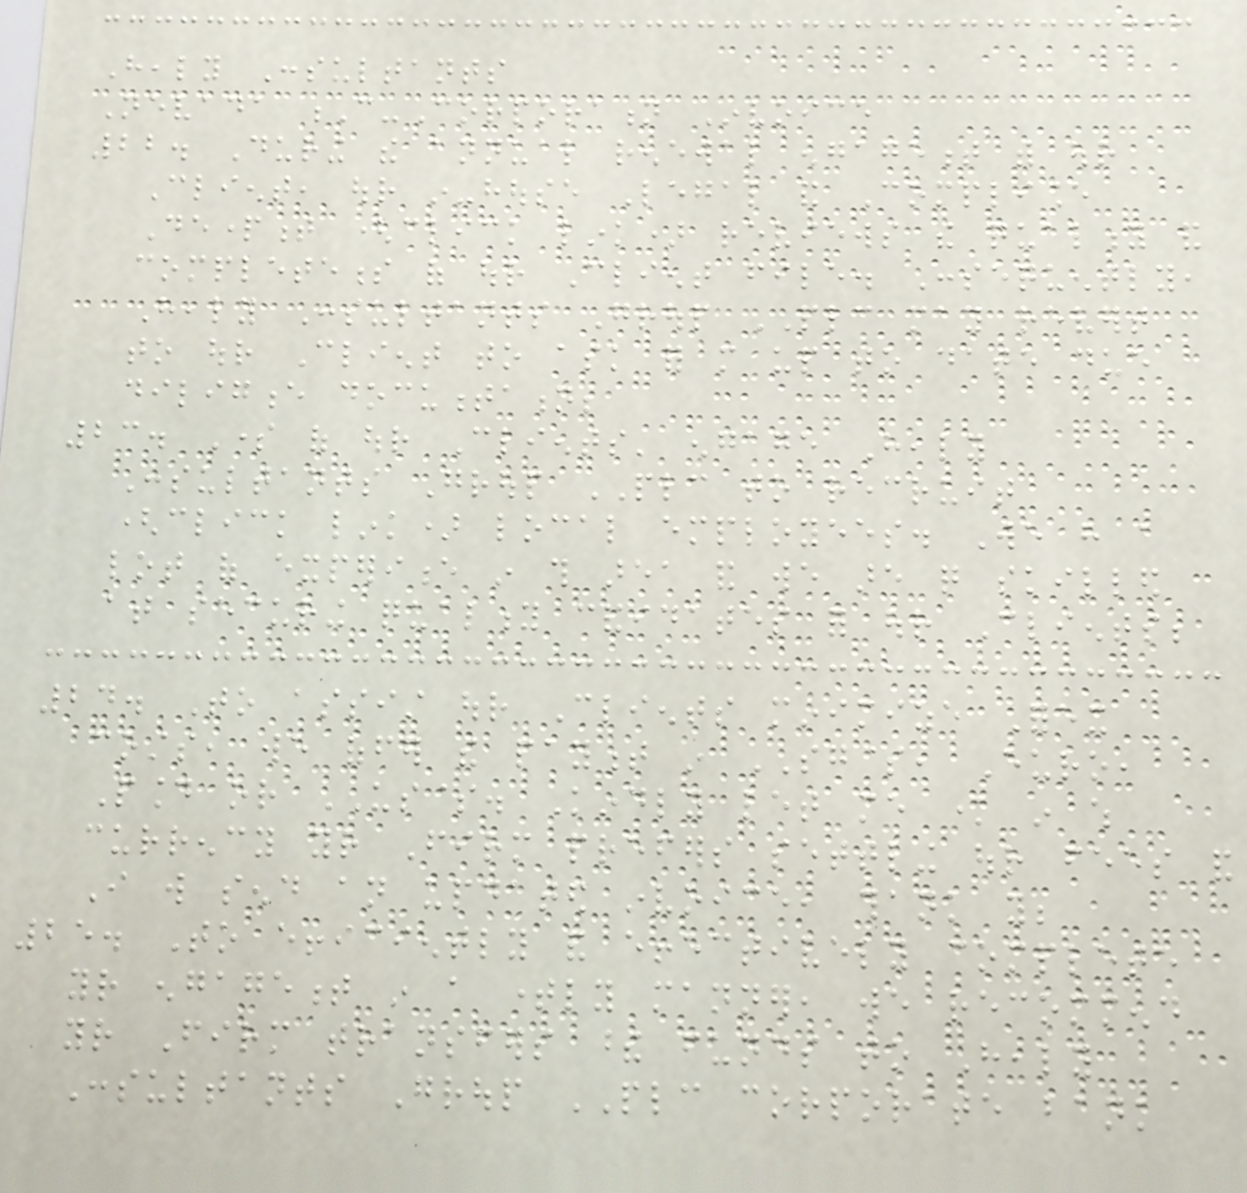Healy Consultants
Nevada C-Corporation Invoice
22. During the annual renewal engagement with our
Client, our in-house Legal and Compliance
Department (click link) reviews the quality and
completeness of our Client file. Consequently,
Healy Consultants Group PLC may revert
to our Client to ask for more up to date due
diligence documentation;
23. Some of our Clients' engage Healy
Consultants Group PLC to recruit
(click link) local employees. We have a
lot of experience in this area and we are quite skilled
at securing quality candidates for our Clients;
24. To assist our Clients minimize Forex
costs, we offer the payment in SG$, Euro,
Pound or US$. Kindly let me know in which
currency your Firm prefers settling our fees and
I will send an updated invoice, thank you;
25. To efficiently and effectively complete
your engagement in a timely manner, we recommend
your Firm transfers these funds to Healy
Consultants Group PLC corporate bank
